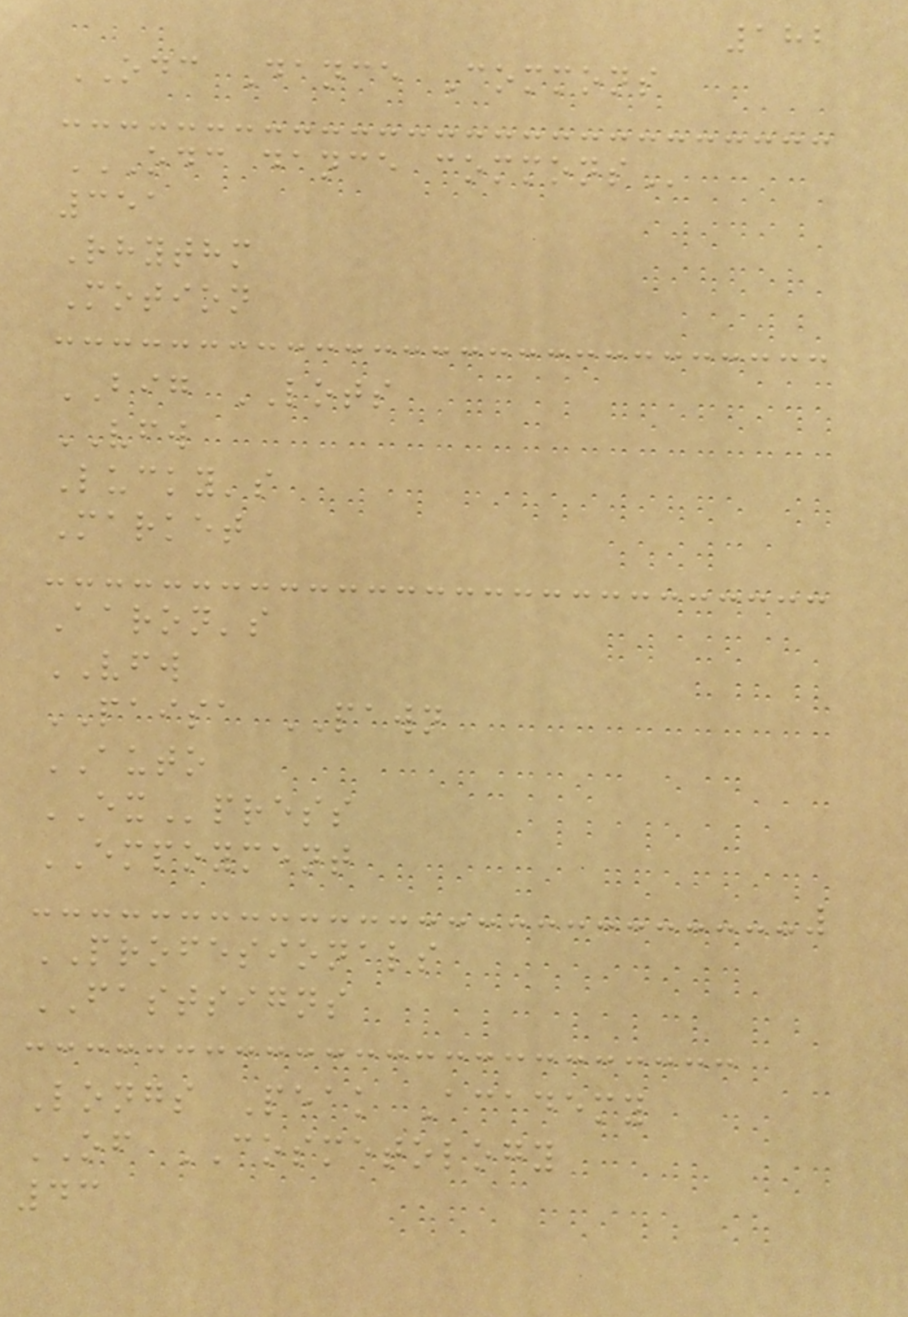182
ODC Dance Commons
ODC DANCE COMMONS
351
Rhythm
Motion
BIG LOTS
VFW
Lucky's
Market
Aaron's
VFW
PAISA PAWN
AUTO
EXpress
EMPOYMENT
PROFESIONALS
FASTSIGNS
Longs Peak Academy
OF COSMETOLOGY
43
